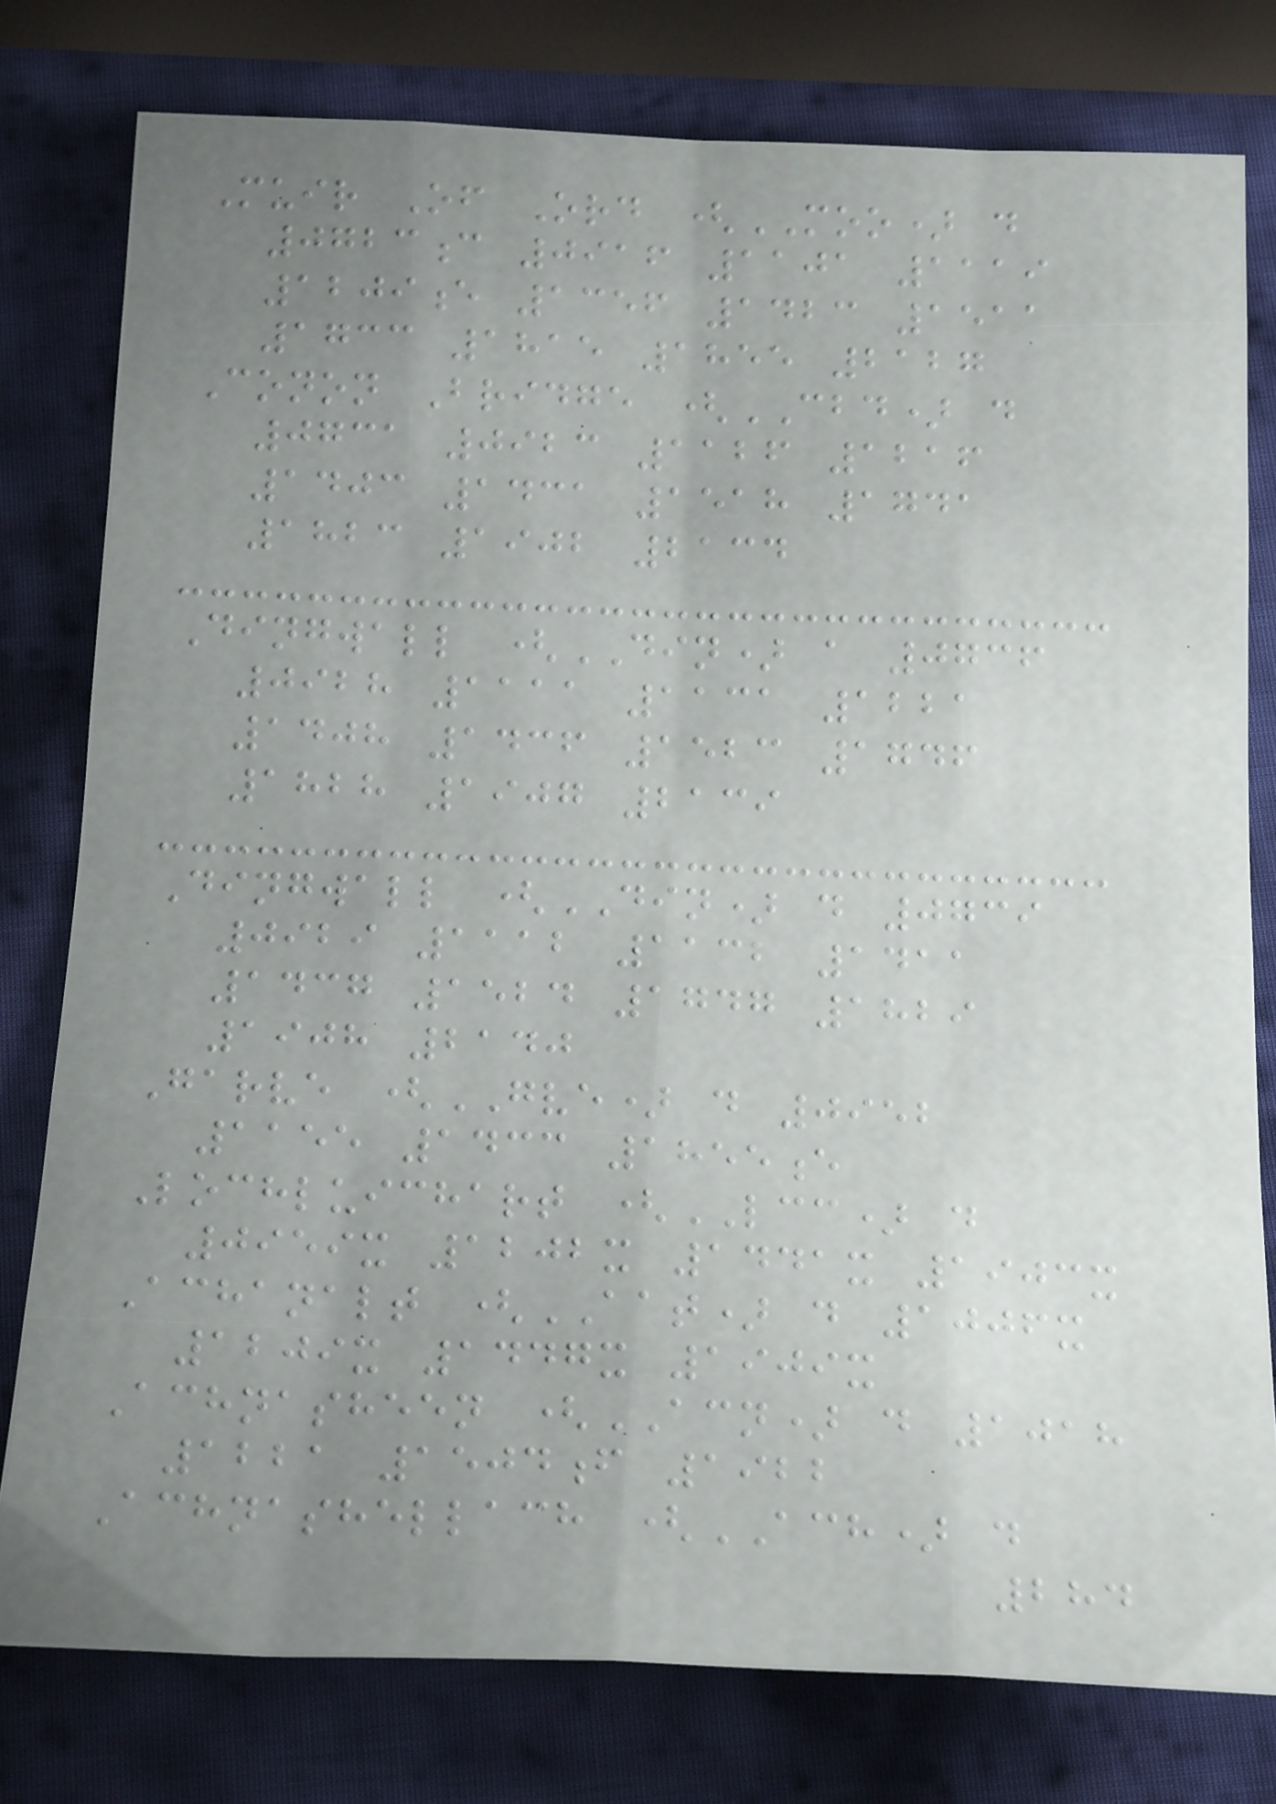Muir Of Ord (MOO) d
0723c 0916 1101 1119
1209e 1356 1423 1511
1733 1815 1855 2127
Conon Bridge (CBD) d
0731 0923 1126 1216
1403 1431 1518 1741
1823 1902 2134
Dingwall (DIN) a 0736
0928 1111 1131 1221
1408 1436 1523 1746
1828 1907 2139
Dingwall (DIN) d 0739
0929 1112 1132 1411
1437 1524 1747 1829
1908 2140
Garve (GVE) d 0952
1155 1433 1855e
Lochluichart (LCC) d
0959x 1202x 1441x 1903x
Achanalt (AAT) d 1006x
1209x 1447x 1909x
Achnasheen (ACN) d 1018
1221 1504f 1922
Achnashellach (ACH) d
284
